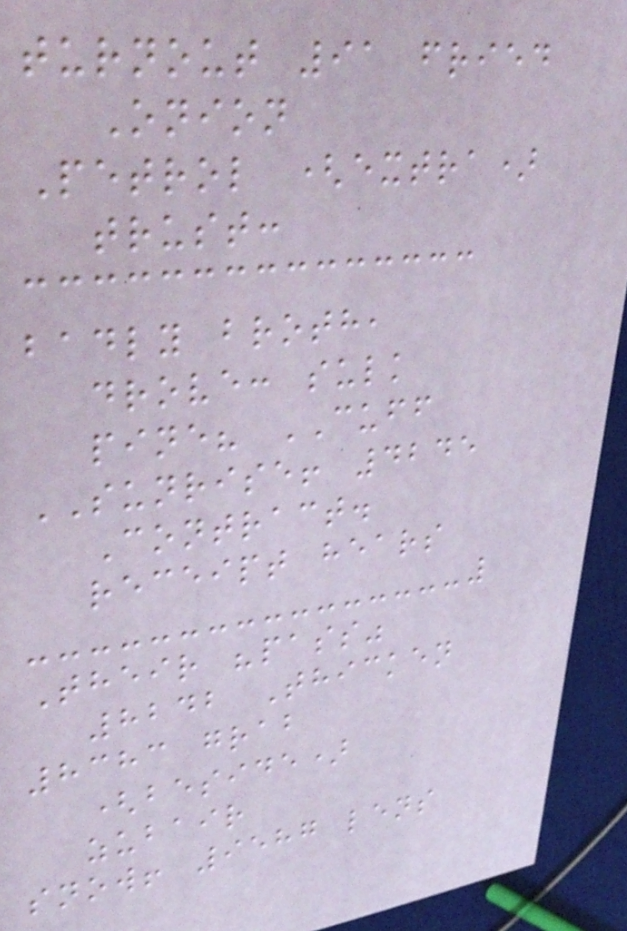turnout 91 fried
Onion
Petrol (extra)
trust:
badly broth,
drove: sulk
pine? CUFF
SUNRISE! 4245
Contract.
receipt hears
Their "pass"
8242 Thicken
8383 grab
(beside)
zubair
snow! 9587 lens
